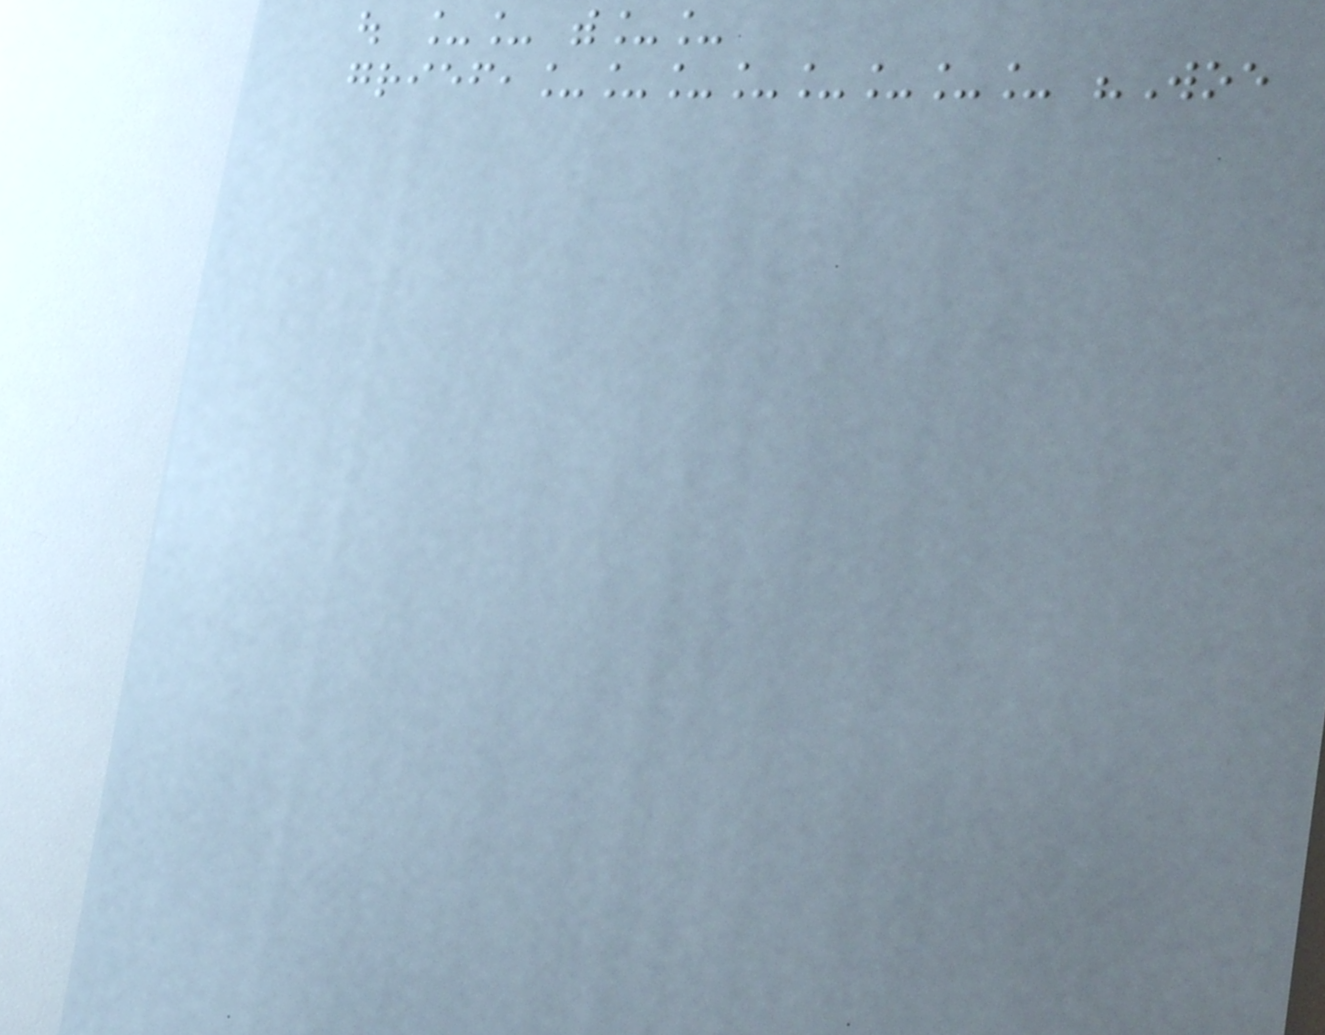out __ with__
grief,________ "Woe
